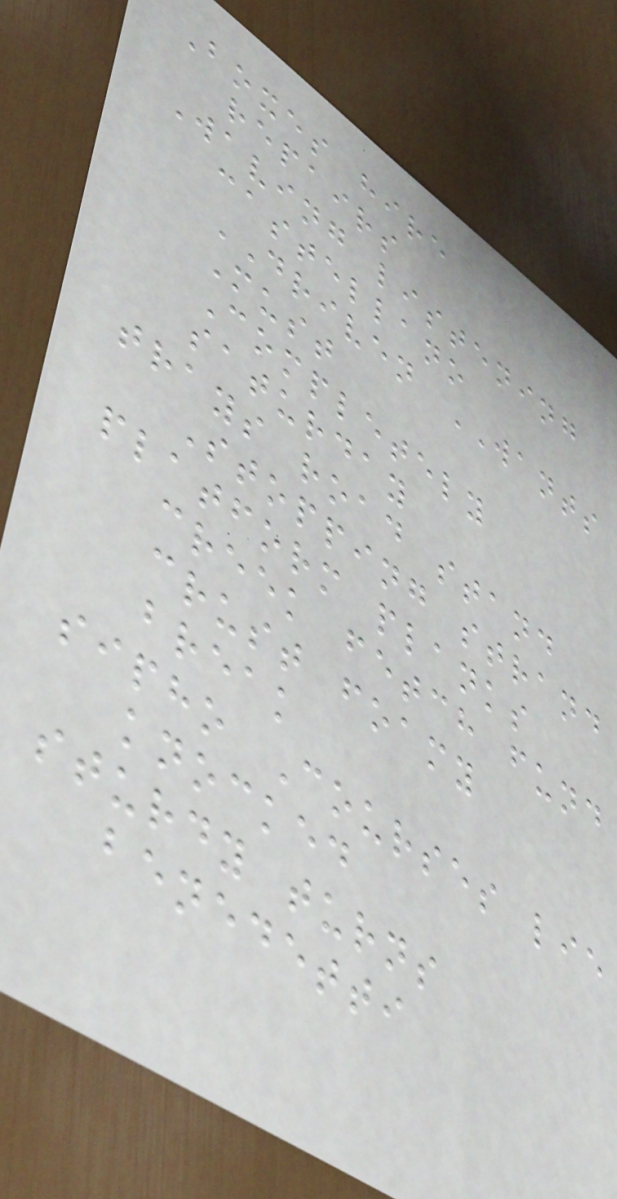Boxes hire
repairs
Waving listening
castellano
DRIVEN WANTS
Must
Completely
saturday
trays road stand
Stopping strand
platform planks
creek fetch fund
crust foamy
break
sipho Courses lie
knocked
sturdy turns
benedetti
